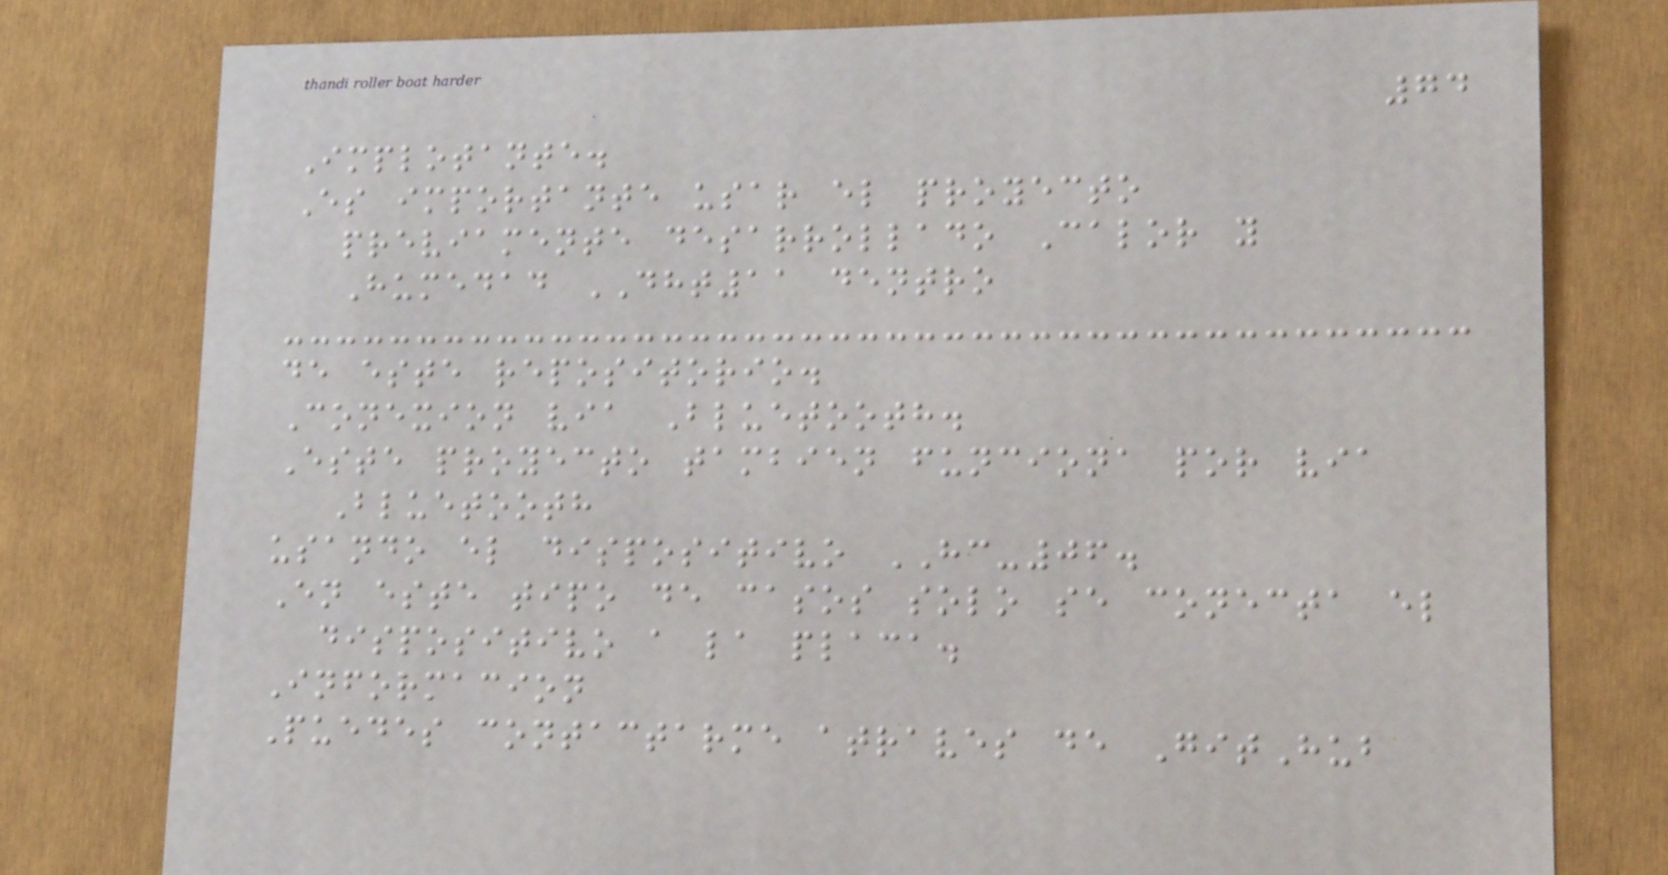74
Implotante.
Es importante usar el proyecto
previamente desarrollado Calor y
Humedad DHT11 dentro
de este repositorio.
Conexion via Bluetooth.
Este proyecto tambien funciona por via
Bluetooth
usando el dispositivo HC-06.
En este tipo de casos solo se conecta el
dispositivo a la placa.
Informacion
Puedes contactarme atraves de GitHub
